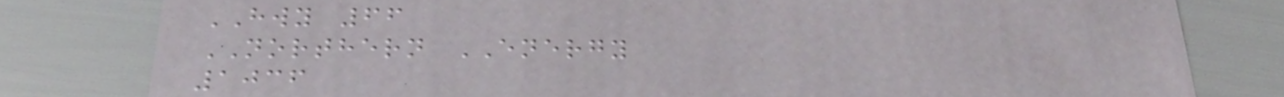HWY 66
NORTHERN ENERGY
1036
